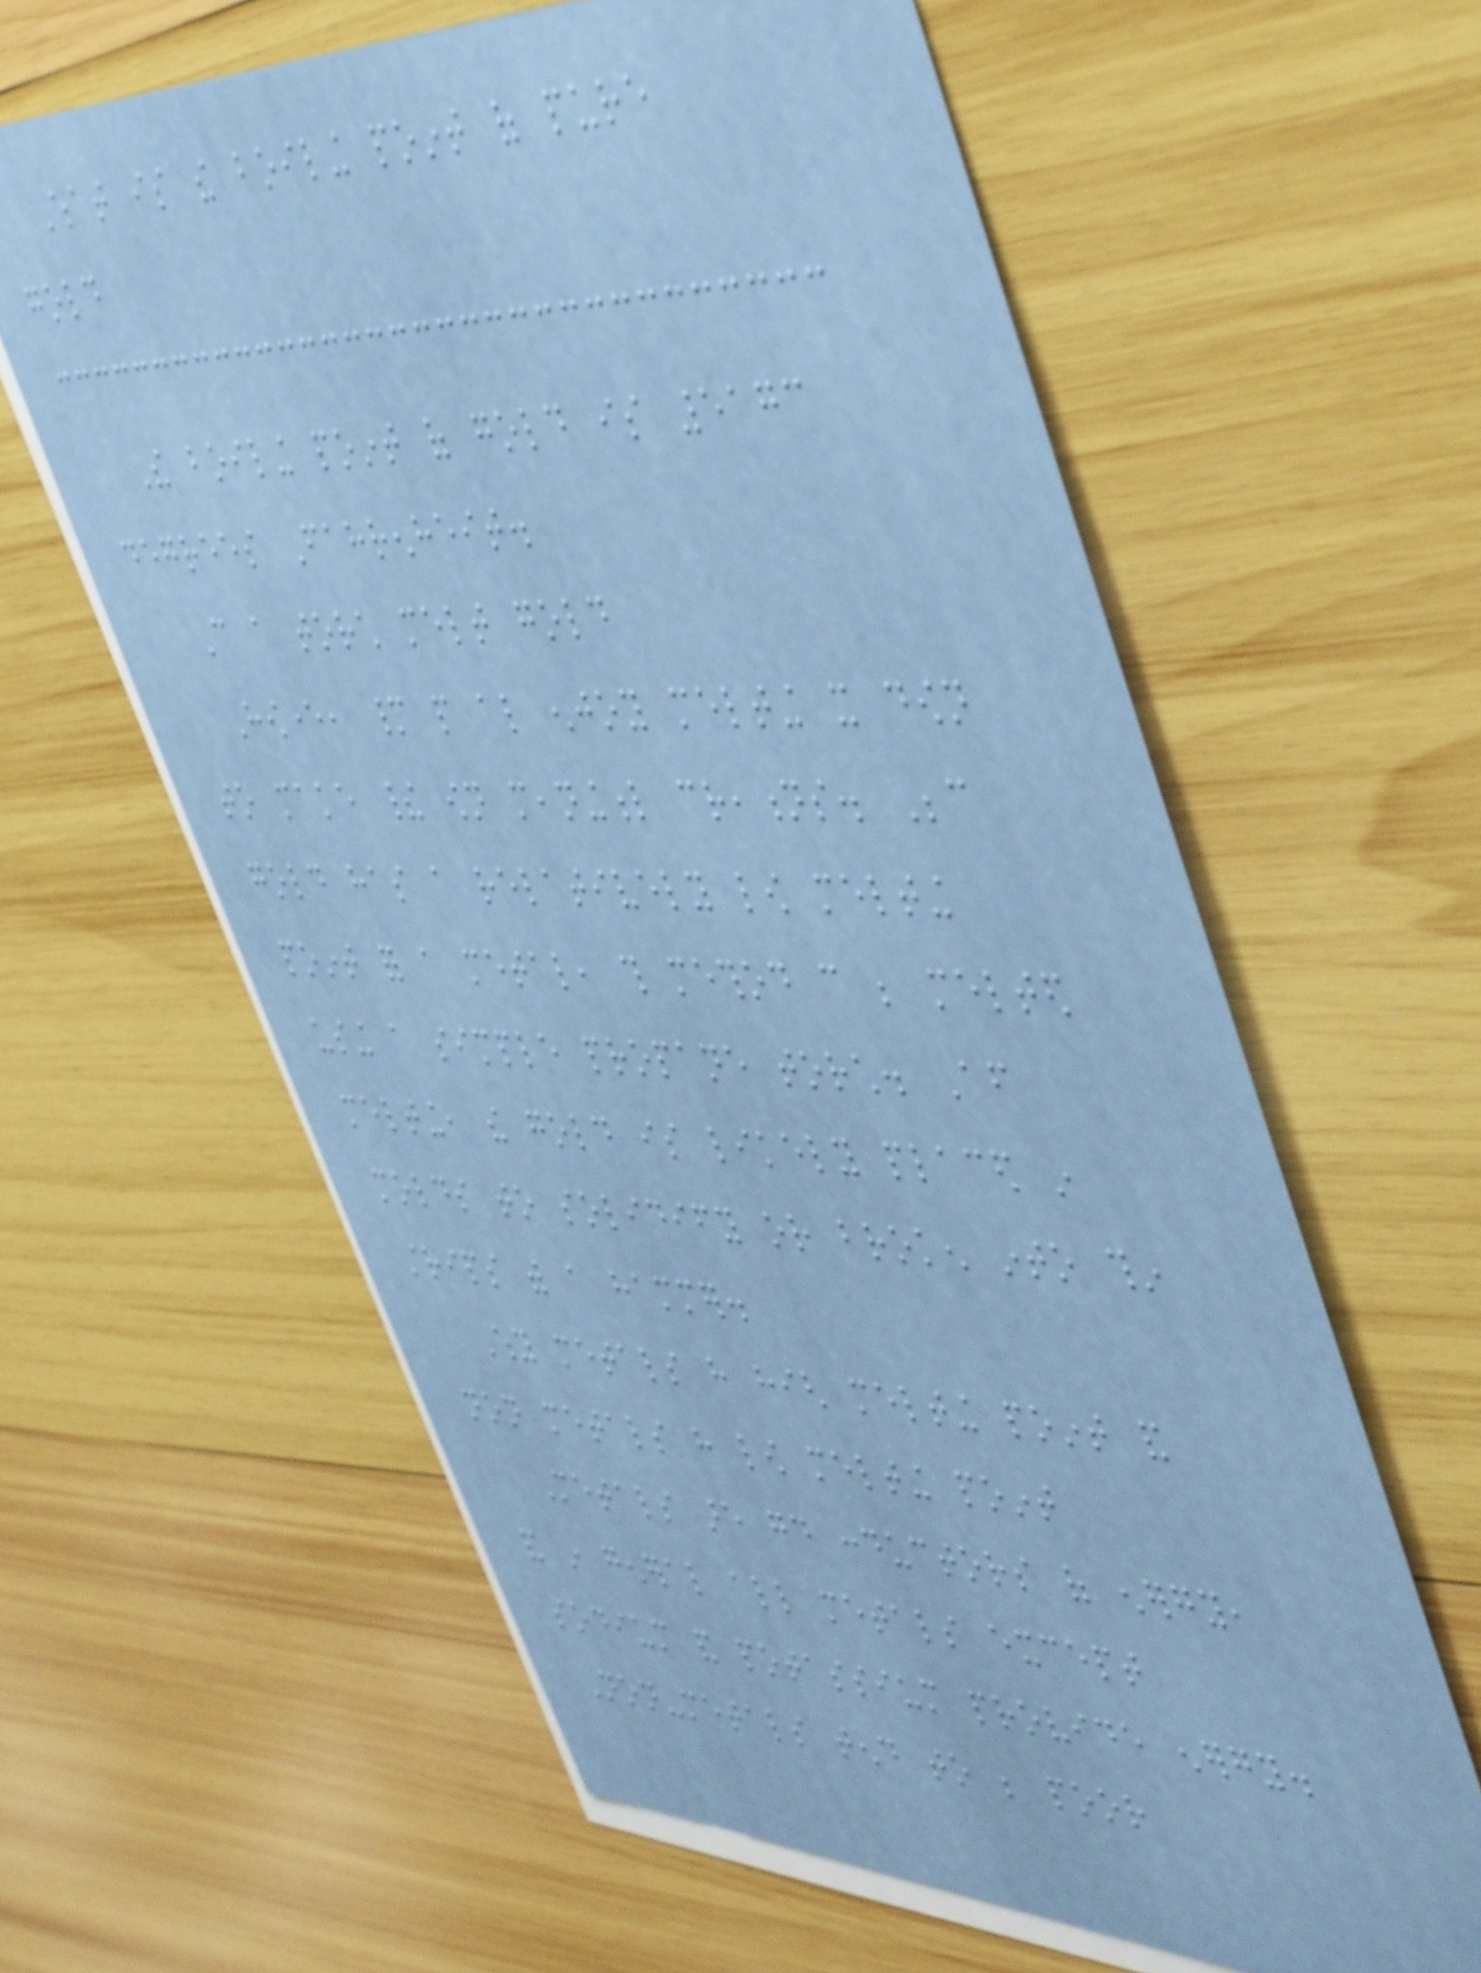What is the boiling point of pure
gold
The boiling point of gold is 5173
degrees Fahrenheit.
Can a torch melt gold
However, many people also enjoy melting it down
to make their own meaningful creations. Because
gold has a relatively low melting
point for a metal, this method can be melted
using a simple propane torch. After
melting, the gold is likely placed in
molds to solidify or broken into thin
strips with a hammer.
Why metals have high melting point and
non metals have low melting point
Metals are good conductors of energy,
and in general all metals except
sodium and potassium provide energy.
Non-metals tend to be poor
